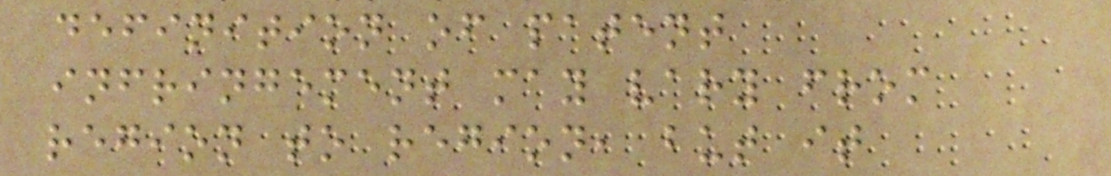definition of patent
infringement may vary from
region to region, but it
